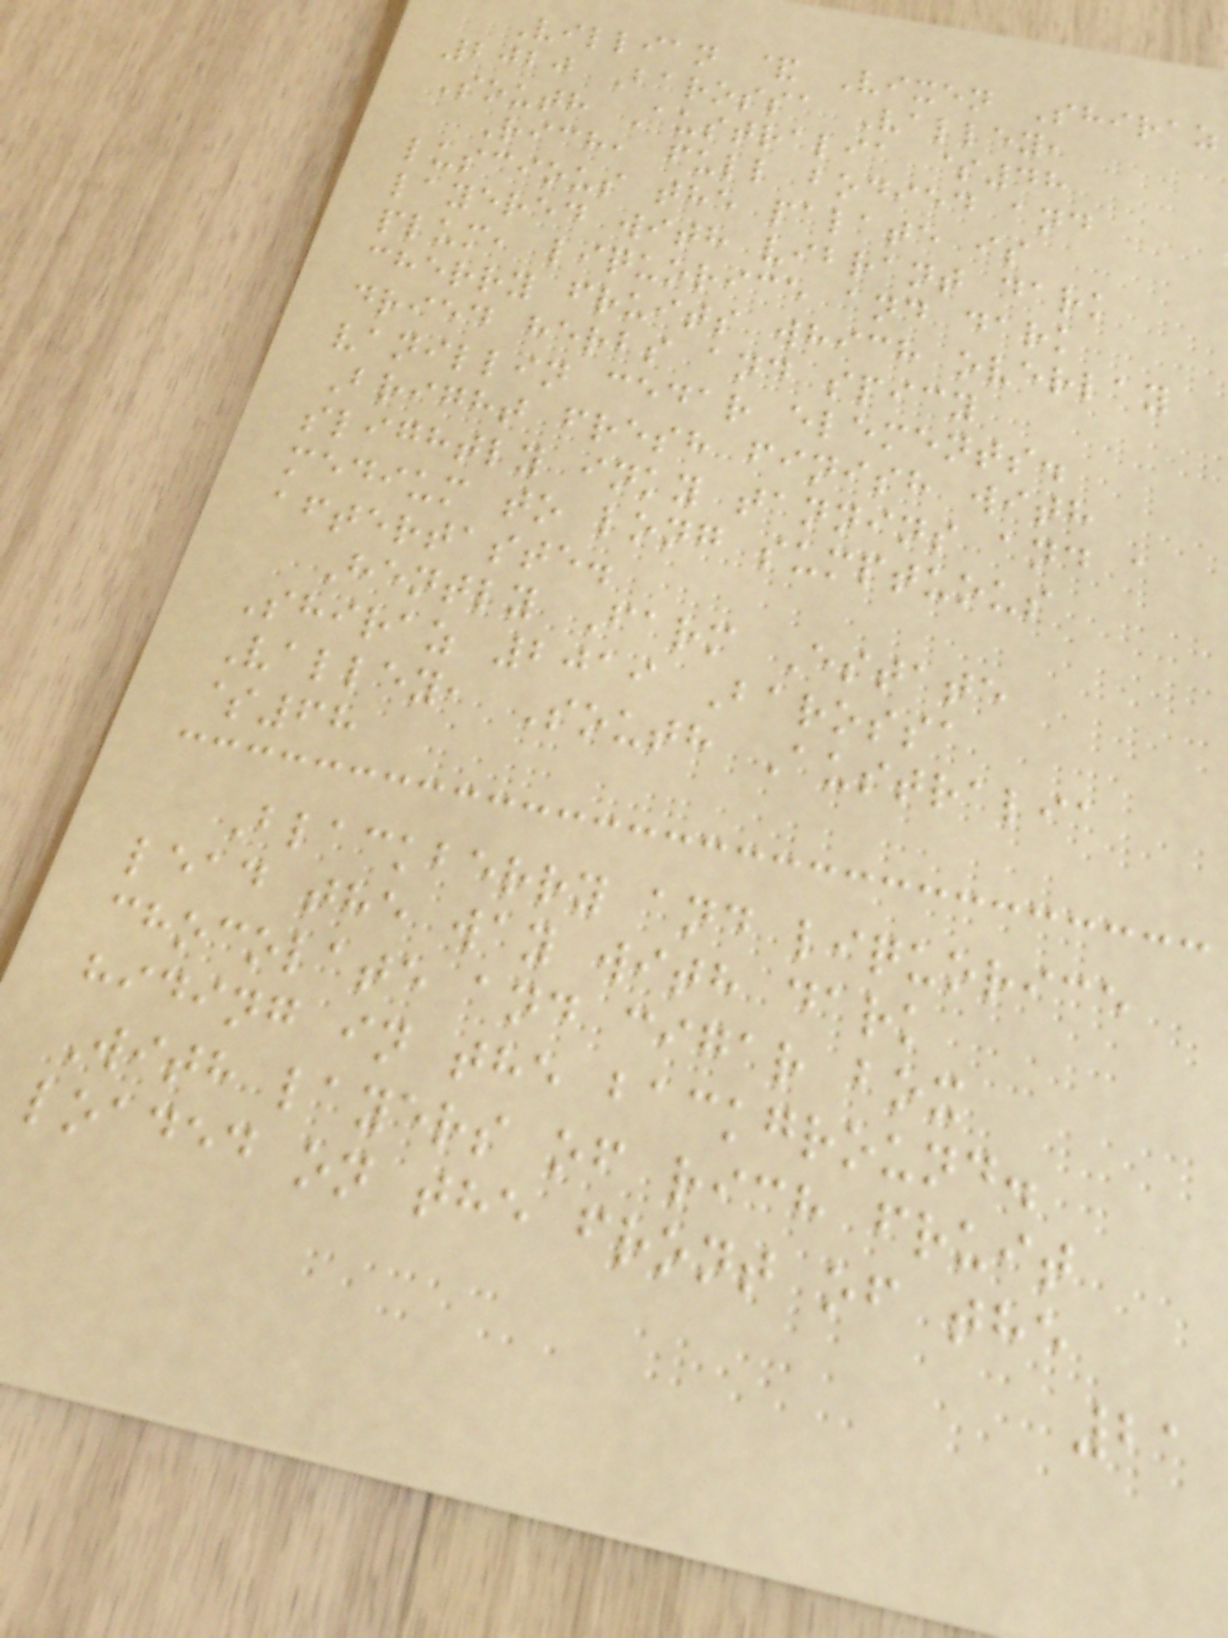Villian & Vixen Shiraz
2020 Barossa Valley,
South Australia $48
Rich, full bodied and
luscious the palate is
layered with vibrant dark
plum, liquorice and dark
cherry fruits which overlay
dried herbs and spicy
vanillin cedar elements.
Bright fresh finish with
slightly inky tannins and a
medium to long sumptuous
aftertaste.
Hently Farm Estate
Shiraz 2019 Barossa
Valley, South Australia
$68
Blackberry and liquorice
lead the way with dark
chocolate and cigar box
hiding in the background.
With layers of rich fruit
loaded on the front of the
21
